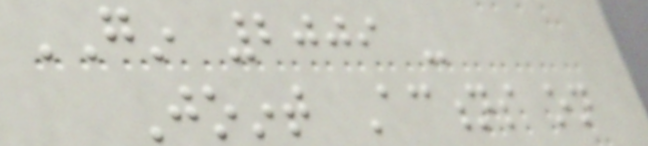GIN 2009 -
Joint Actions on
